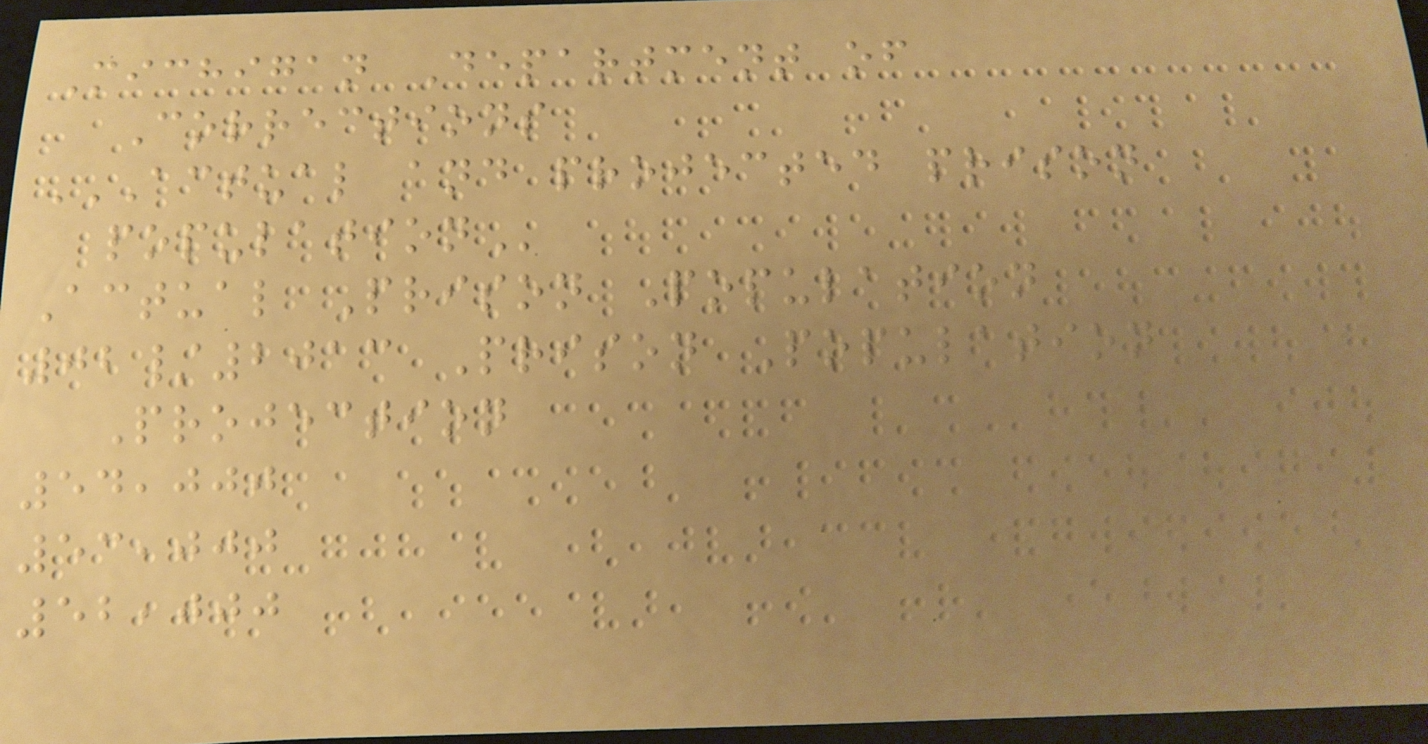Michigan Department of
Corrections
ACTUAL AND PROJECTED PRISON
POPULATION
Actual Prison Population
02/2013 Prison Population
Projection
54,000
53,000
52,000
